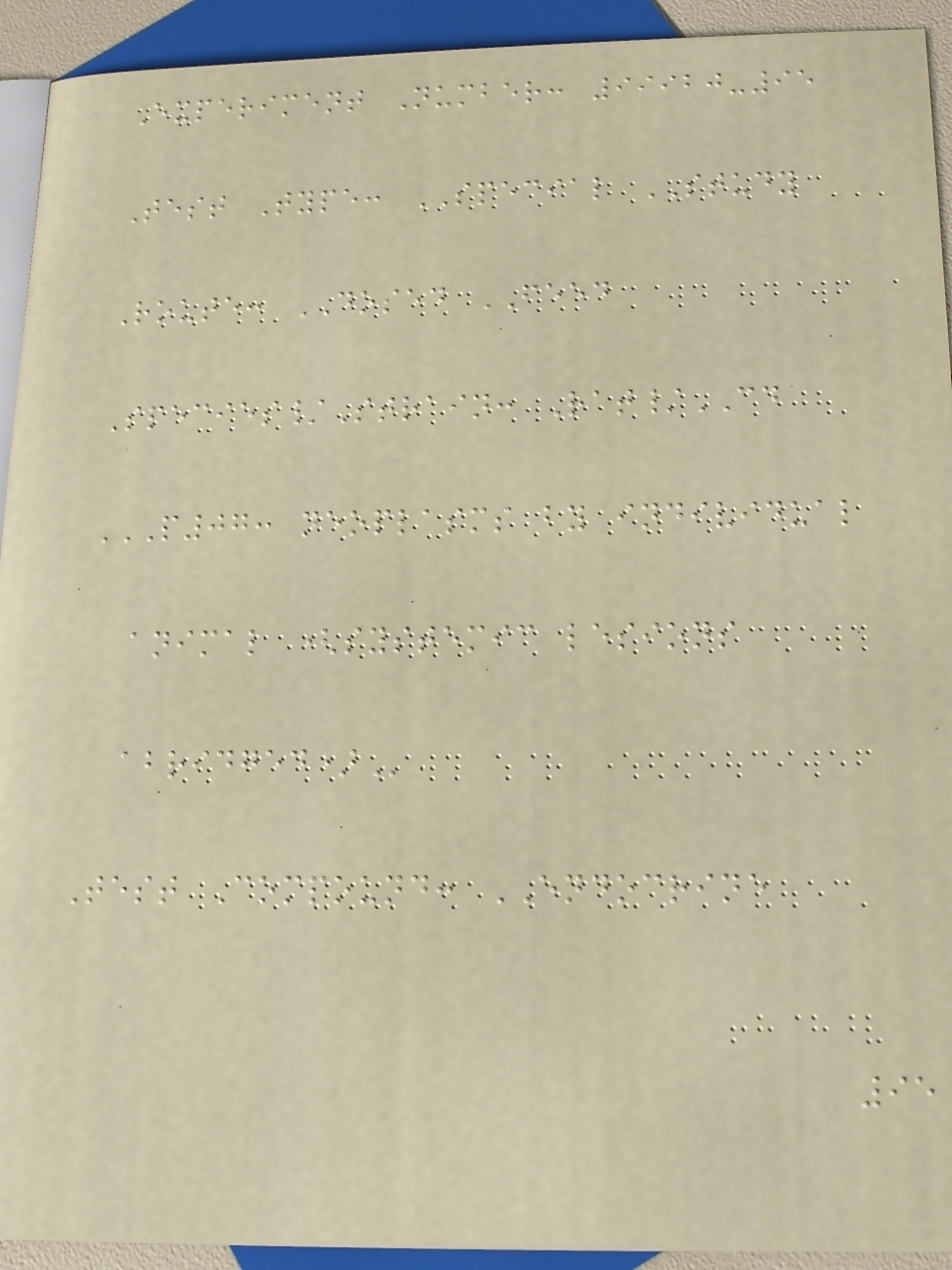Experiment Number: 99920-95
Test Type: SPECIAL STUDY
Route: DOSED FEED
Species/Strain: Rat/CD
P07: NEOPLASMS BY INDIVIDUAL
ANIMAL (SYSTEMIC LESIONS
ABRIDGED)
Test Compound: ENDOCRINE
95
